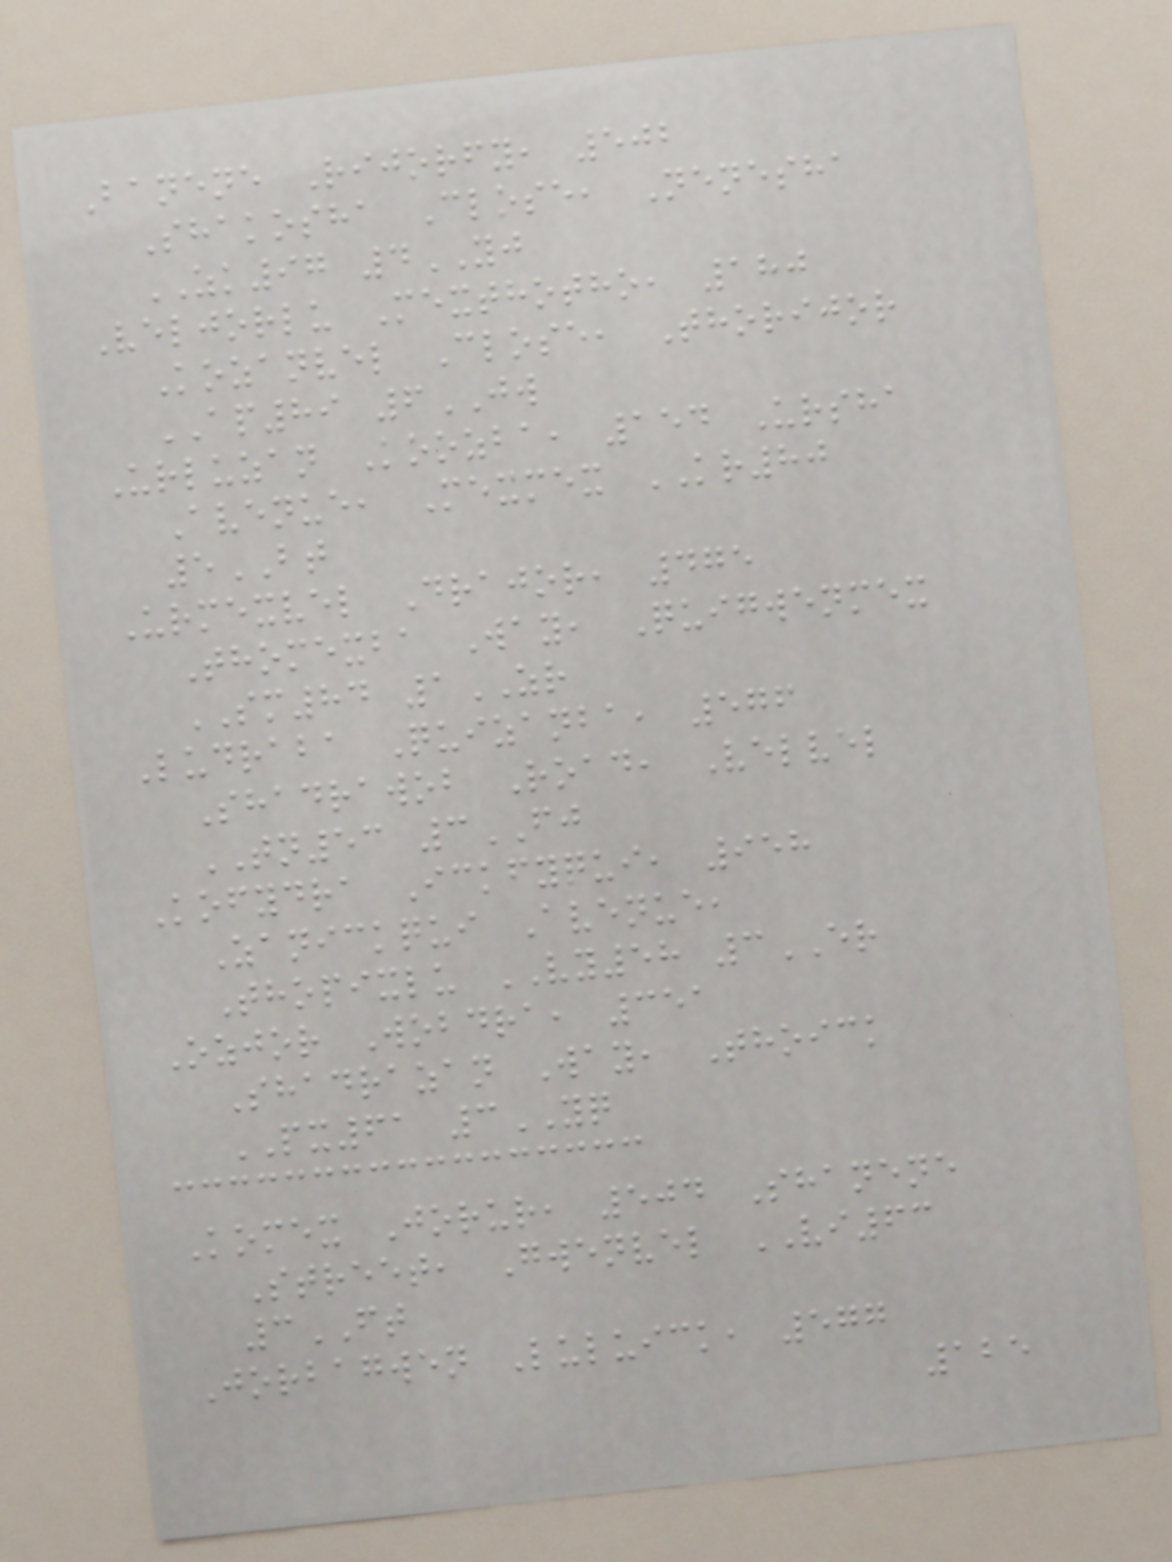Banene Rijorfy, 502
Shakosha Close, Nenesha
ZK97 4YJ
Veljorlu Mexthotho, 180
Kozanvel Close, Thorijor
AP89 6JW
Urluzan Koozba, 154 Ursha
Avenue, Mexmex KR80
5BT
Urmexvel Drajor, 475
Thomexba Way, Quigwenmex
SM84 1ZR
Ludraba Quizanba, 576
Shadrawob Road, Velvel
TN53 3FJ
Kofydra Ickfyqui, 958
Zanickqui Avenue,
Thopixlu VY58 3ER
Ozjor Wobdra, 351
Shadrazan Way, Thoick
PX61 3YQ
Komex Jorur, 504 Shanene
Street, Gwenvel VI63
3FT
Jorbagwen Luluick, 577
125
